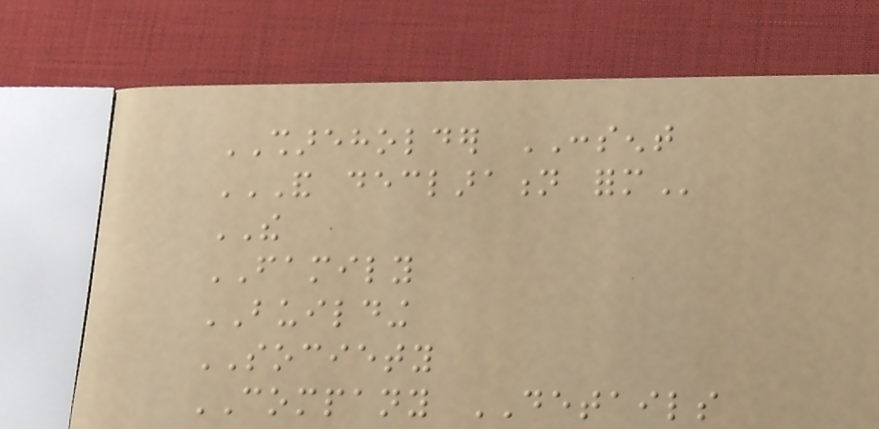SHAREHOLDER CONSENT
AND DECLARATION FORM
THE
FAMILY
BUILDING
SOCIETY
COMPANY DETAILS
